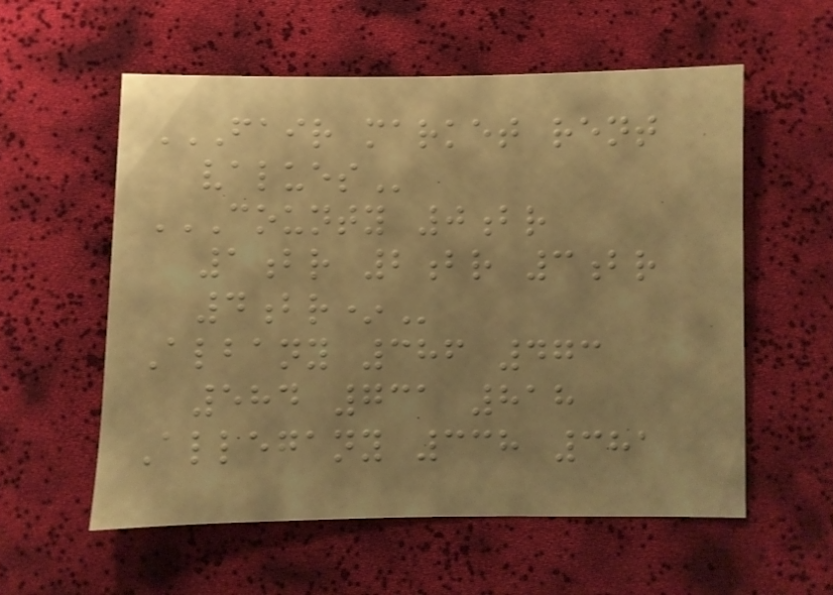FAIR MARKET RENT
VALUES
COUNTY 0BR
1BR 2BR 3BR
4BR*
Albany 386 473
584 731 818
Allegany 338 381
